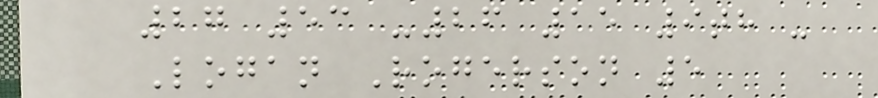27 53 -26 15 9th -
Logan Rogerson 5
